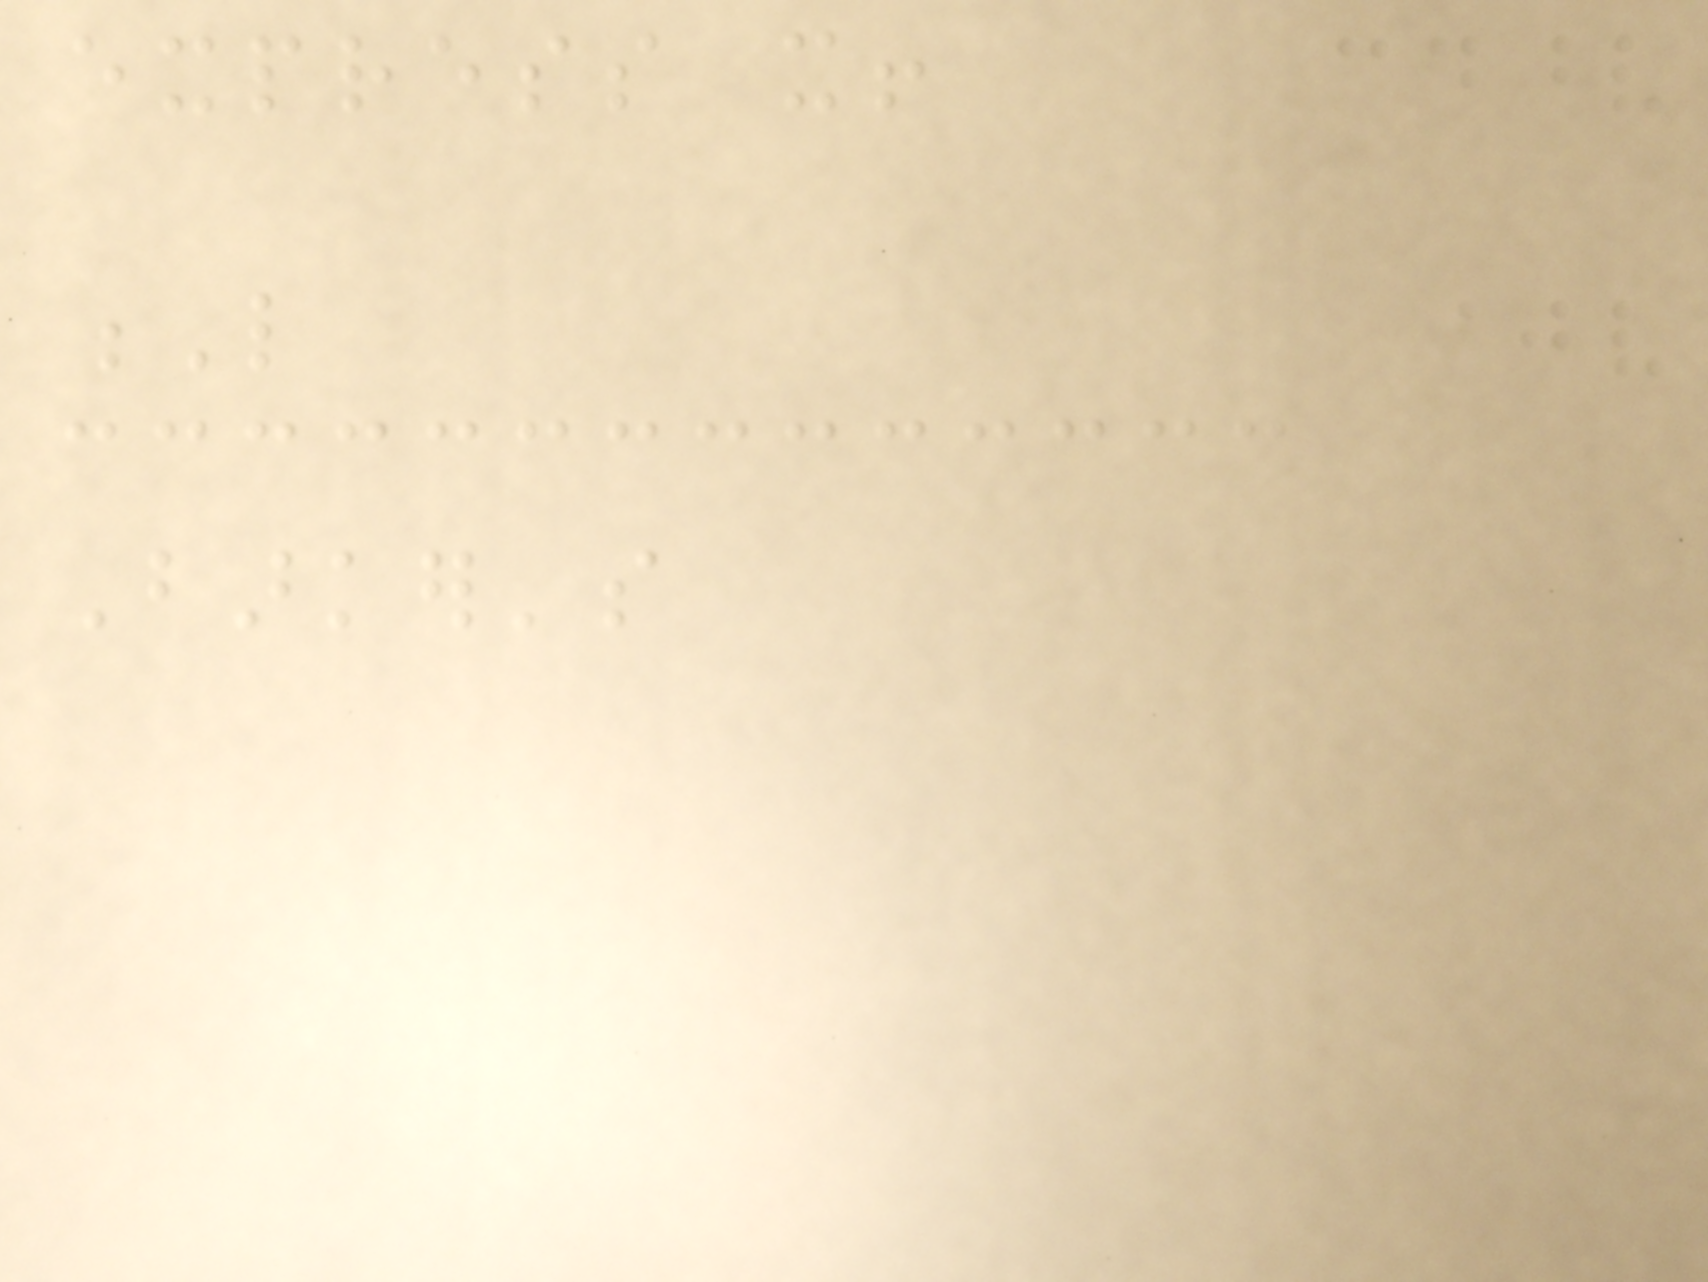express it!
L
Barker's
